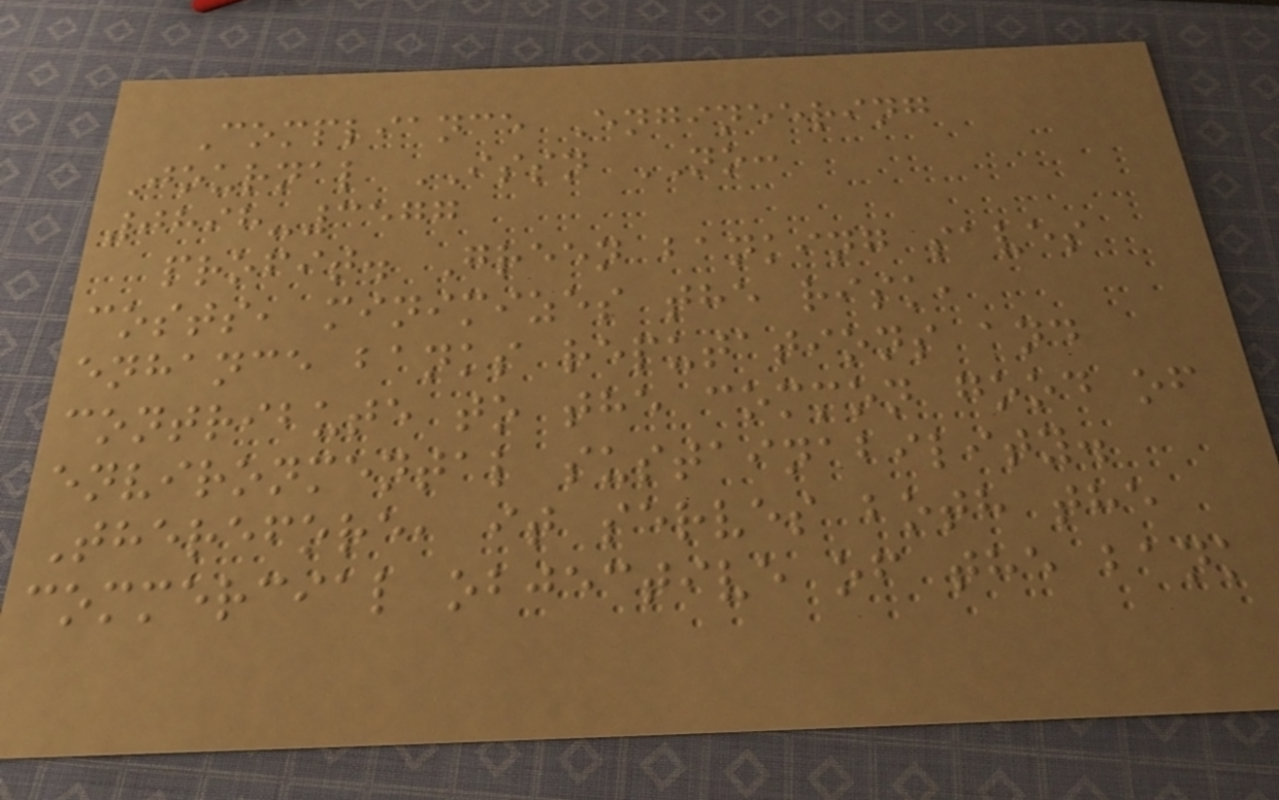Compliance Engineering
Journal ISSN NO:
0898-3577
profit. Green banking saves
costs, minimizes the risk,
enhance banks reputations and
contribute to the common good of
environmental sustainability.
Therefore, it serves both the
commercial objective of the bank
